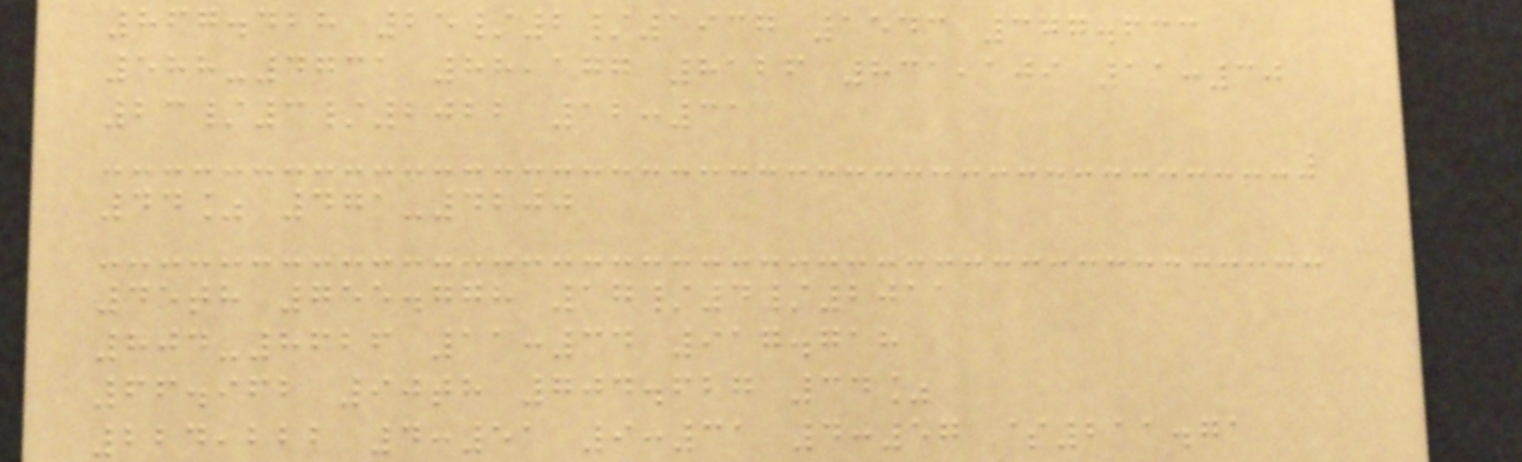867.428 25/2/1937 1543 377.633
588-4731 88,177 8126 831,109 11:30
23/3/2022 12:31
44% 471-4200
45th 755.778 17/4/2011
804-8626 11:34 917.718
66.962 90th 704.627 34%
224,222 4:51 9:31 4:57 $211.71
